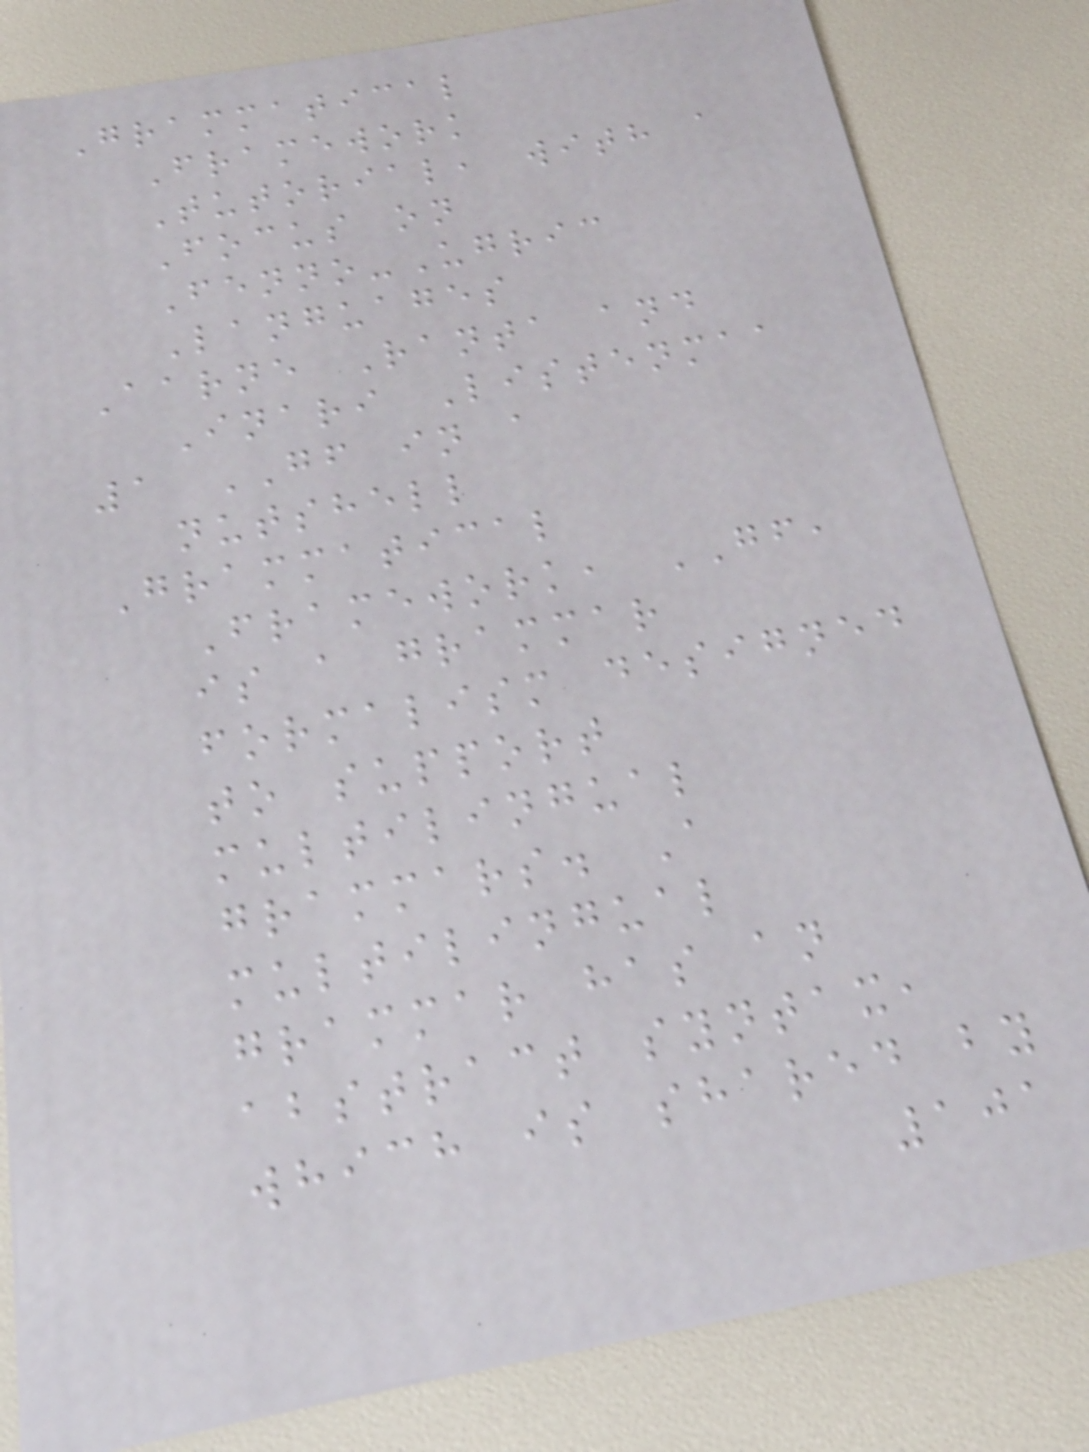Grammatical
Framework
Tutorial, with a
Focus on
Fenno-Ugric
Languages
Aarne Ranta and
Inari Listenmaa
1 GF in a
nutshell
Grammatical
Framework, GF,
is a grammar
formalism designed
to support
multilingual
grammars. A
multilingual
grammar has an
abstract syntax,
which is shared by
101
